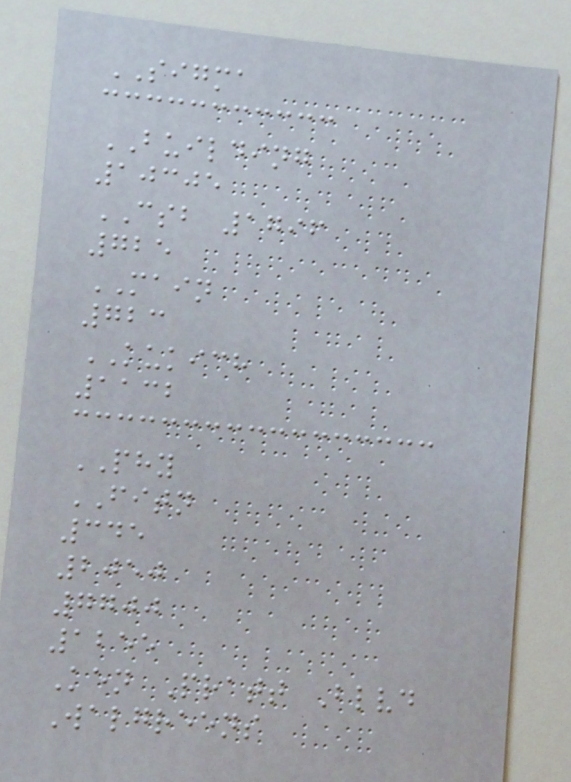SIGMA
BUILDING
10305
CSB 1796
725
MAIN
723
KUKICH
1132
PHY
FITN
345
2050
7700
1255
Ken Pratt Blvd
Walgreens
